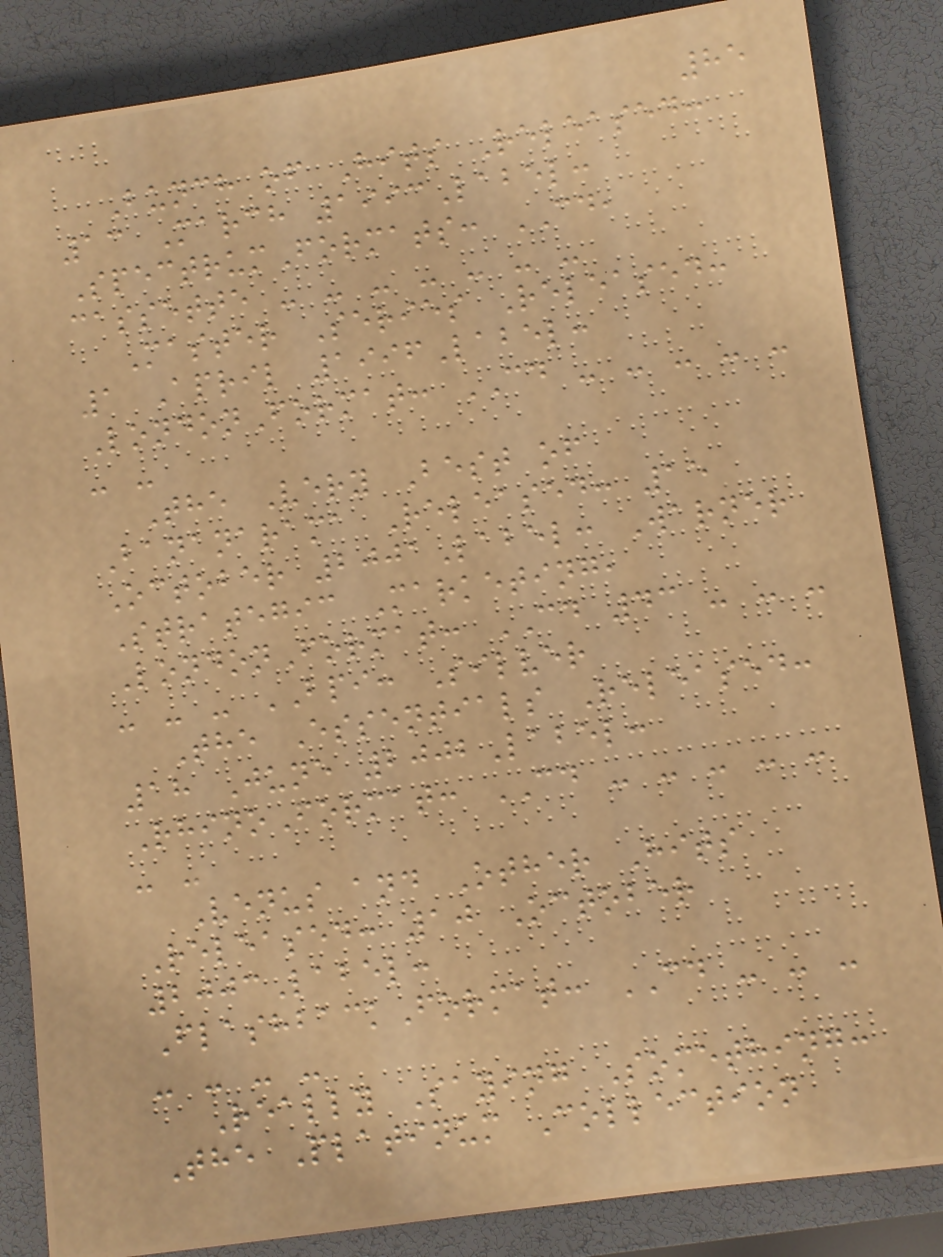85
Bunch of Hits Released:
13 March 1993Label:
SpectrumFormats: CD,
cassette - - - - - - -
Master Series Released:
1 April 1996Label:
LondonFormat: CD - - - - -
- -
The Very Best of
Bananarama Released: 15
October 2001Label: Warner
Strategic Marketing,
LondonFormat: CD 43 - - -
- - - BPI: Silver
The Essentials Released:
18 June 2002Label:
RhinoFormat: CD - - - - -
- -
Venus and Other Hits
Released: 10 October
2003Label:
FlashbackFormat: CD - - -
- - - -
Really Saying Something:
The Platinum Collection
